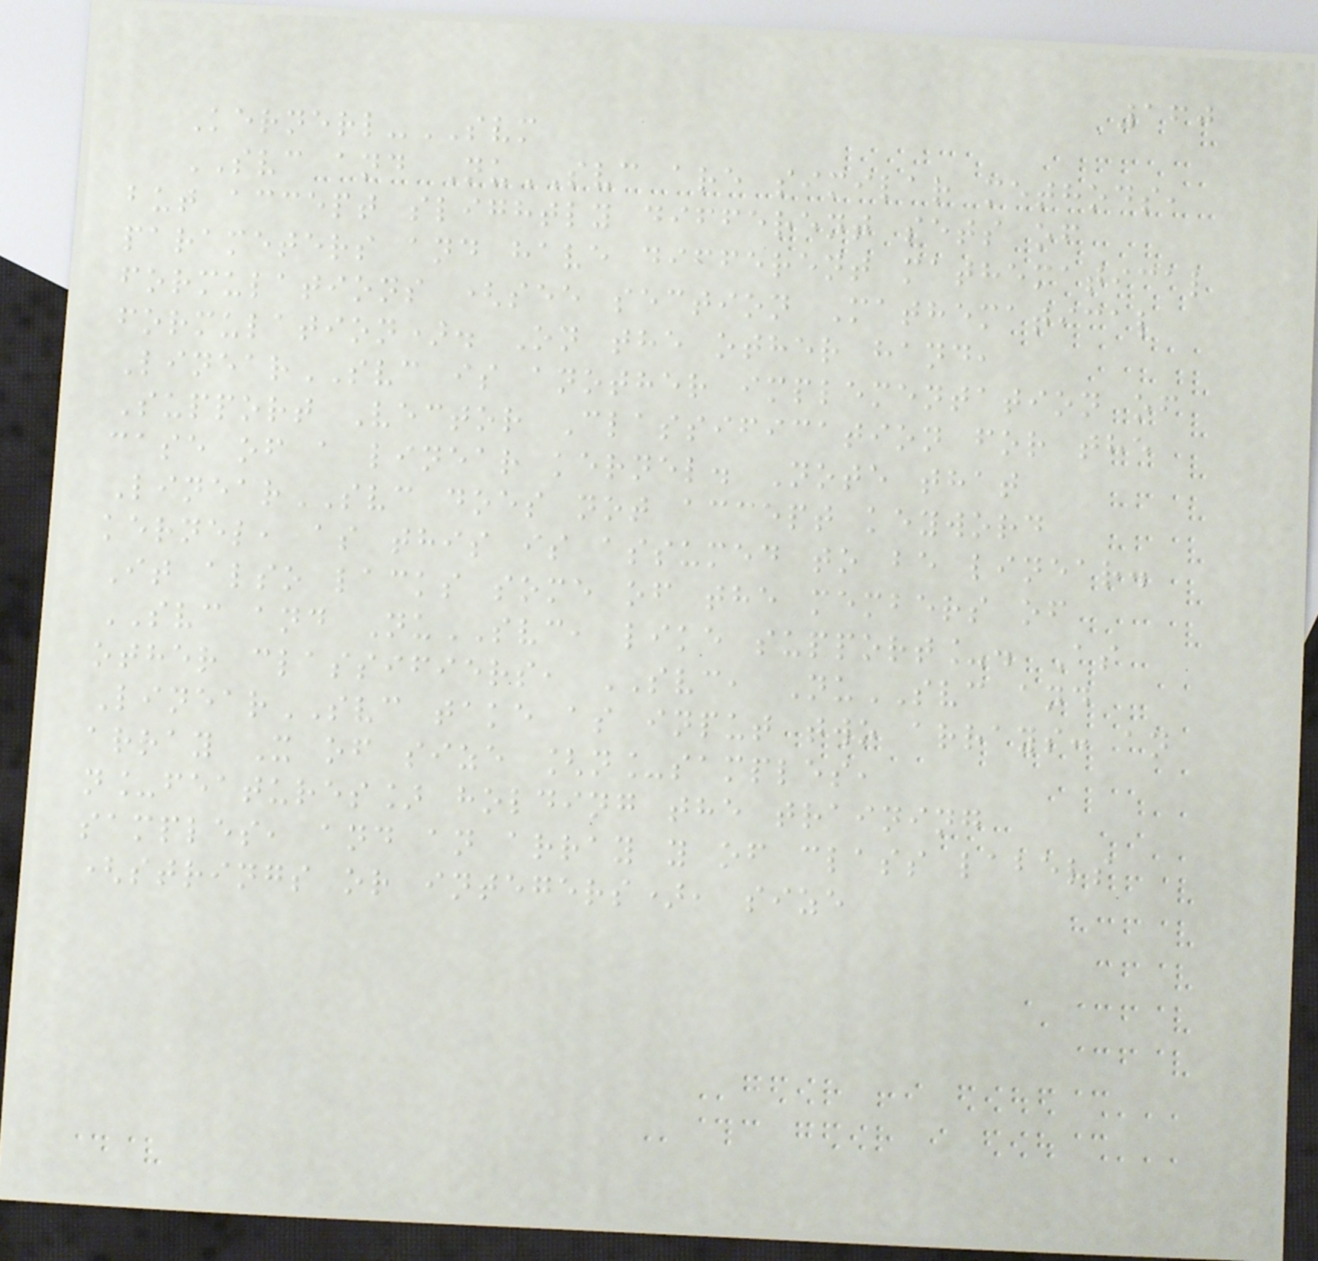160
Kernerl-SVM
SVC and NuSVC are similar methods,
but accept slightly different sets of
parameters and have different mathematical
formulations (see section Mathematical
formulation). On the other hand,
LinearSVC is another implementation of
Support Vector Classification for the
case of a linear kernel. Note that
LinearSVC does not accept keyword
kernel, as this is assumed to be linear.
It also lacks some of the members of
SVC and NuSVC, like support_. As
other classifiers, SVC, NuSVC and
LinearSVC take as input two arrays: an
array X of size [n_samples,
n_features] holding the training
samples, and an array y of class labels
(strings or integers), size
